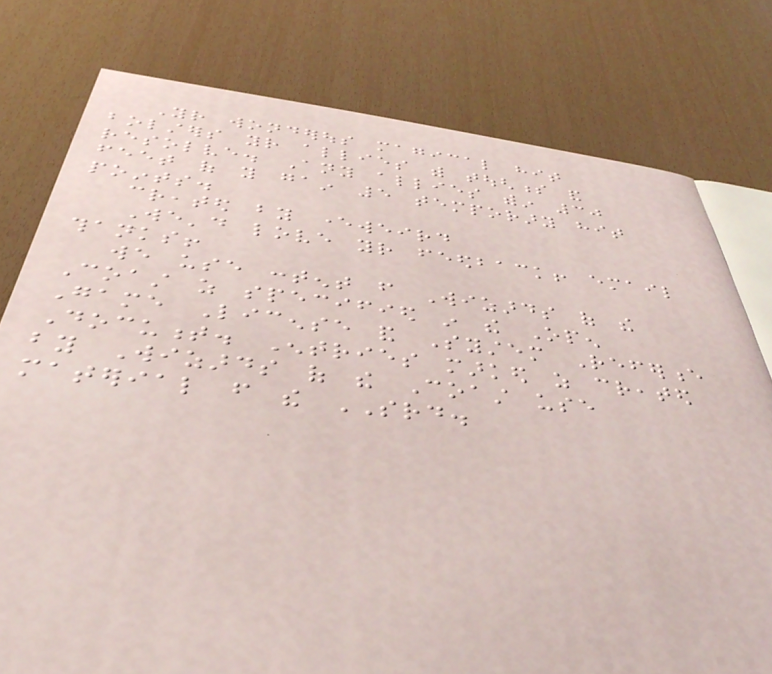Your wonderous magical hit
bolsters your allies with toughness and
resolve. Any allies within 30
feet of you gain 5 temporary hit
points.
created by everweird
We'd love your feedback! email
thanks!
we use content from Wizards of the
Coast as specified in the Open
Game License and System Reference
Document. Entries marked as created
by Wizards of the Coast use
material from the SRD.
